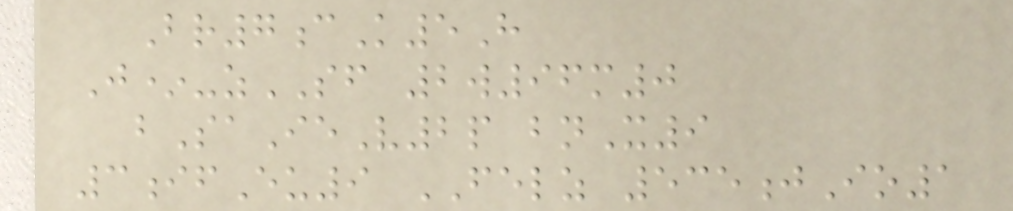Br7cK5H
J*-zSF 2w96m0
bSaIeV2p bnX9
3ifEu9 FELZ 535jIo1
